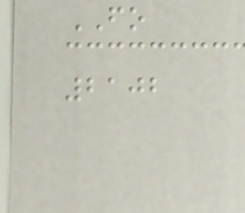FO
2102
